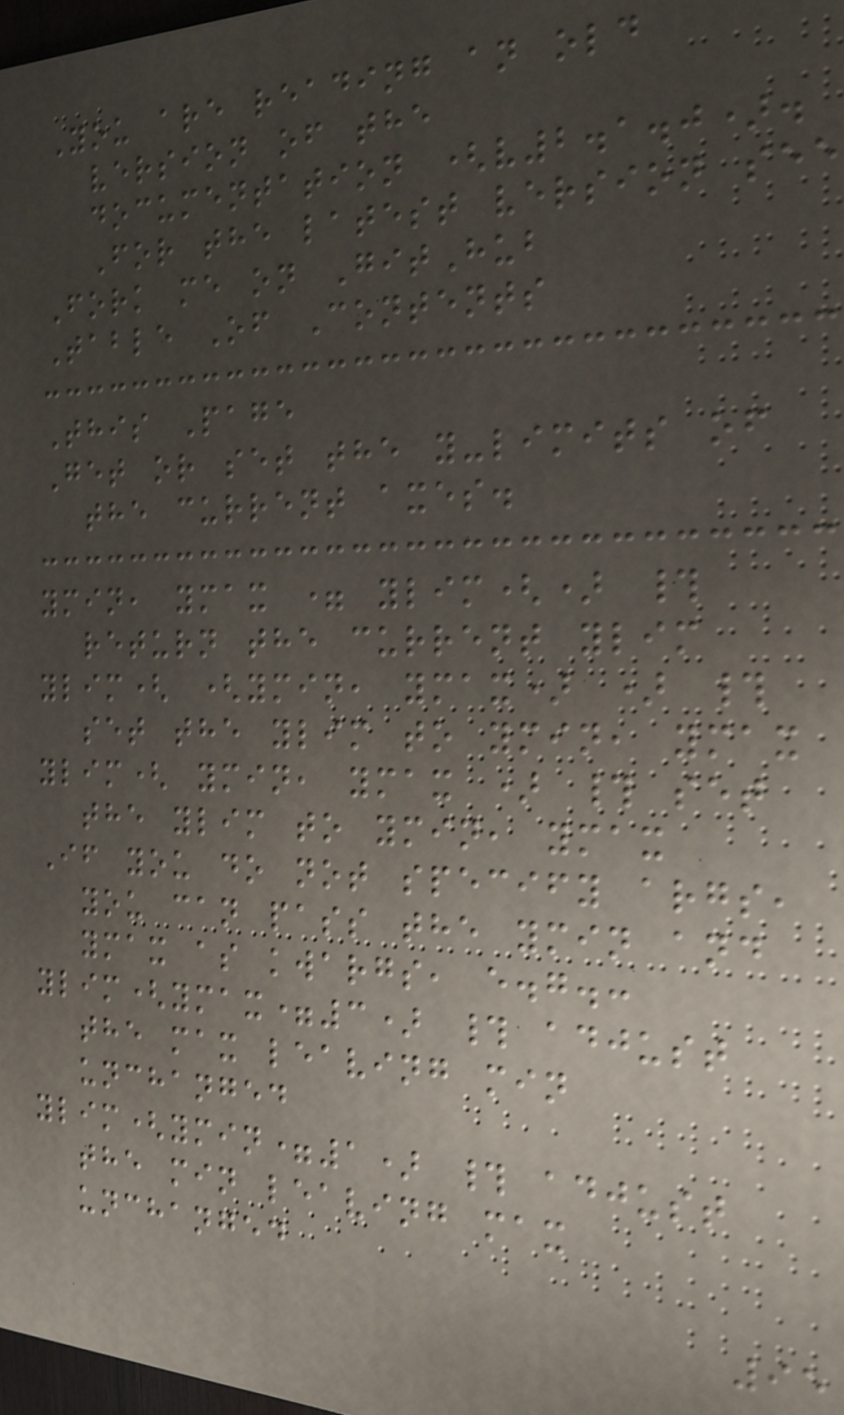You are reading an old
version of the
documentation (v2.1.0).
For the latest version see
Fork me on GitHub
Table Of Contents
This Page
Get or set the y-limits of
the current axes.
ymin, ymax = ylim() #
return the current ylim
ylim( (ymin, ymax) ) #
set the ylim to ymin, ymax
ylim( ymin, ymax ) # set
the ylim to ymin, ymax
If you do not specify args,
you can pass the ymin and
ymax as kwargs, e.g.:
ylim(ymax=3) # adjust
the max leaving min
unchanged
ylim(ymin=1) # adjust
the min leaving max
unchanged
95
